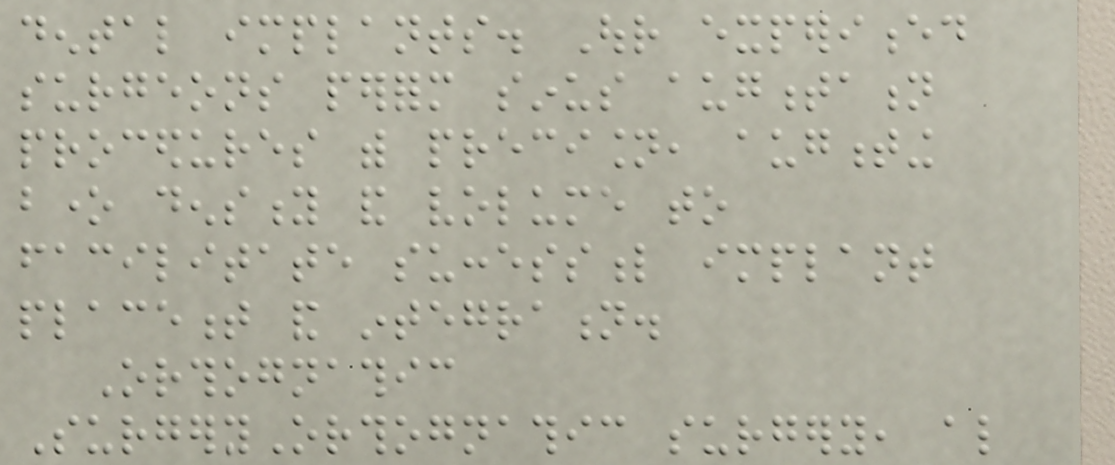dental implants. Our experienced
surgeons perform sinus augmentation
procedures with precision, augmenting
bone density and volume to
facilitate successful implant
placement and integration.
Orthognathic
SurgeryOrthognathic surgery, also
